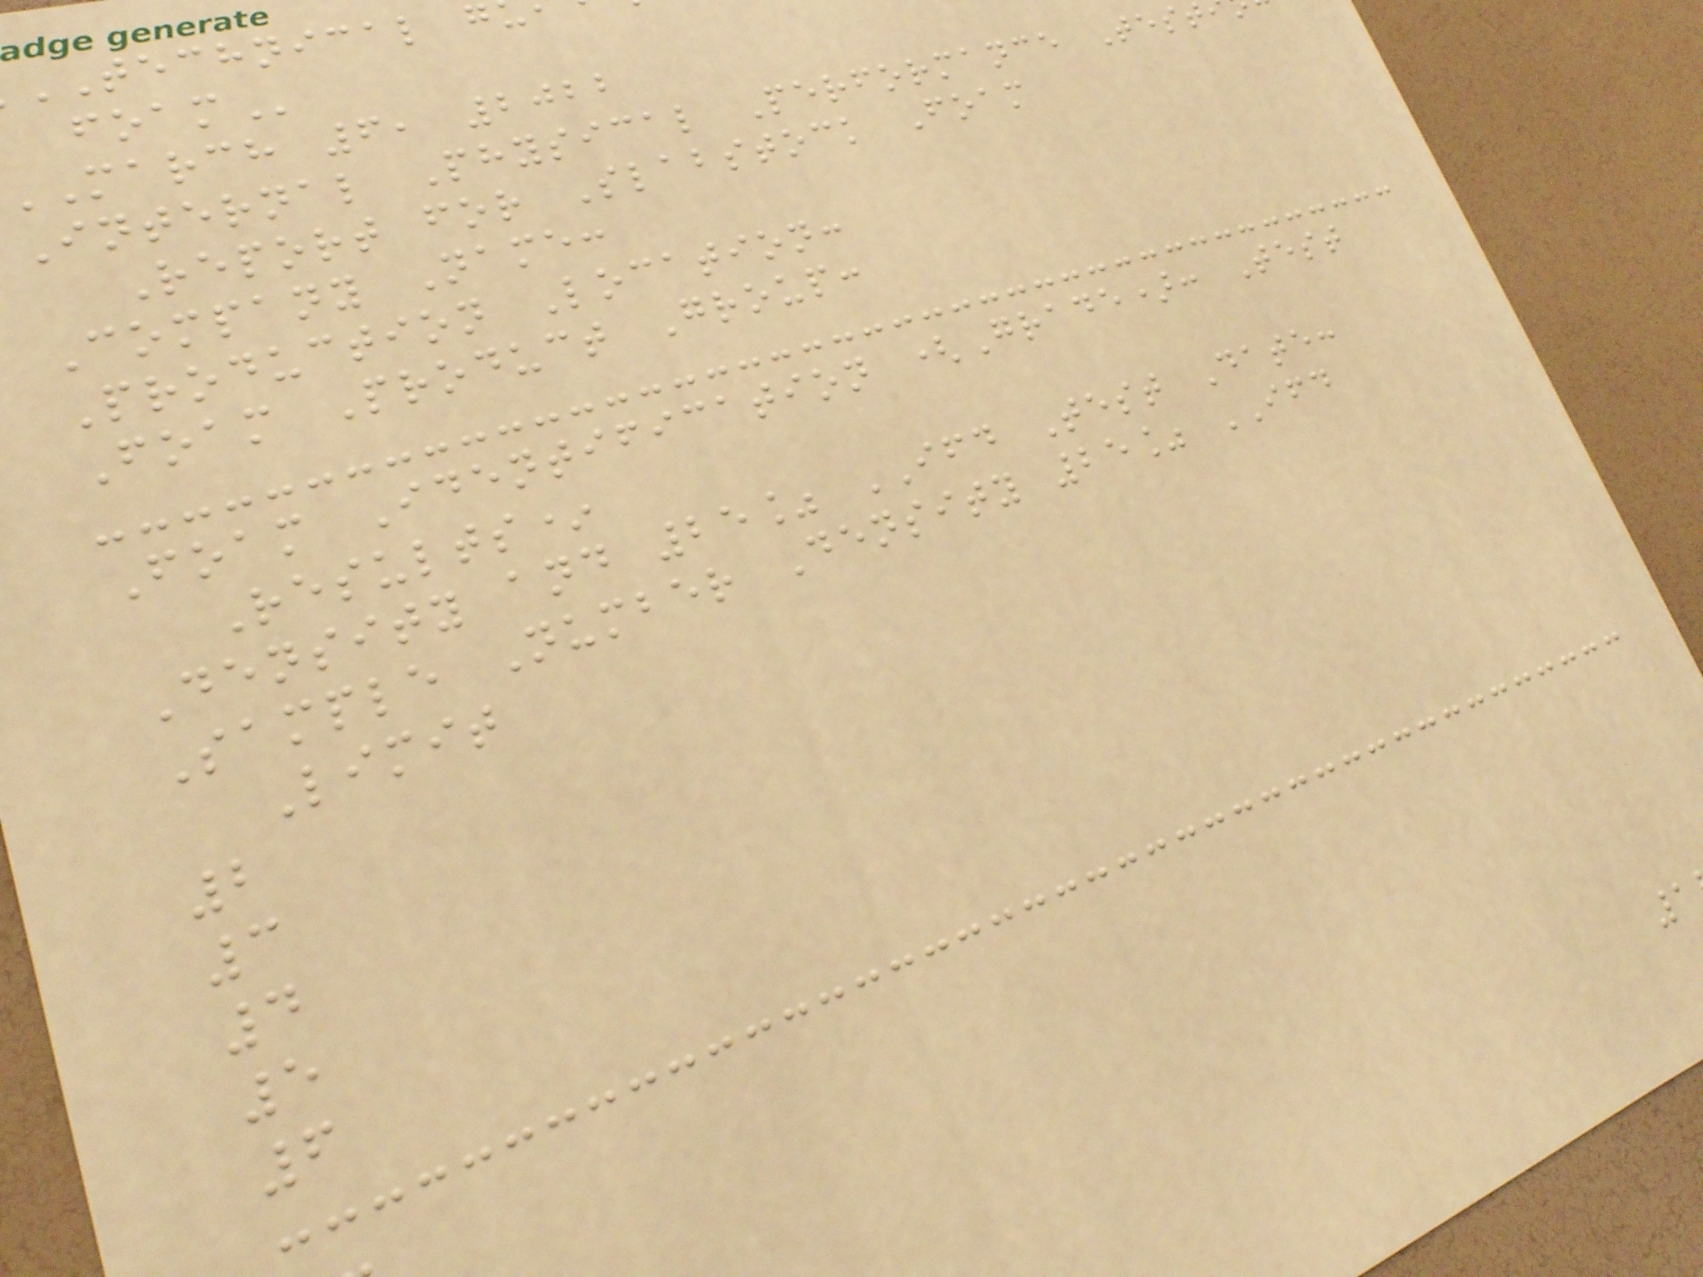TECHNICAL
march 6, 2022
Internal Physical Performance Test
Report for Slabstock Foam
Company Name:
Production Location:
Foam Product Group:
Foam Identification (Grade): Test
Results*
Density and 25% IFD Test Date:
Sample Number Density 25% IFD
Limit
2
3
4
5
6
